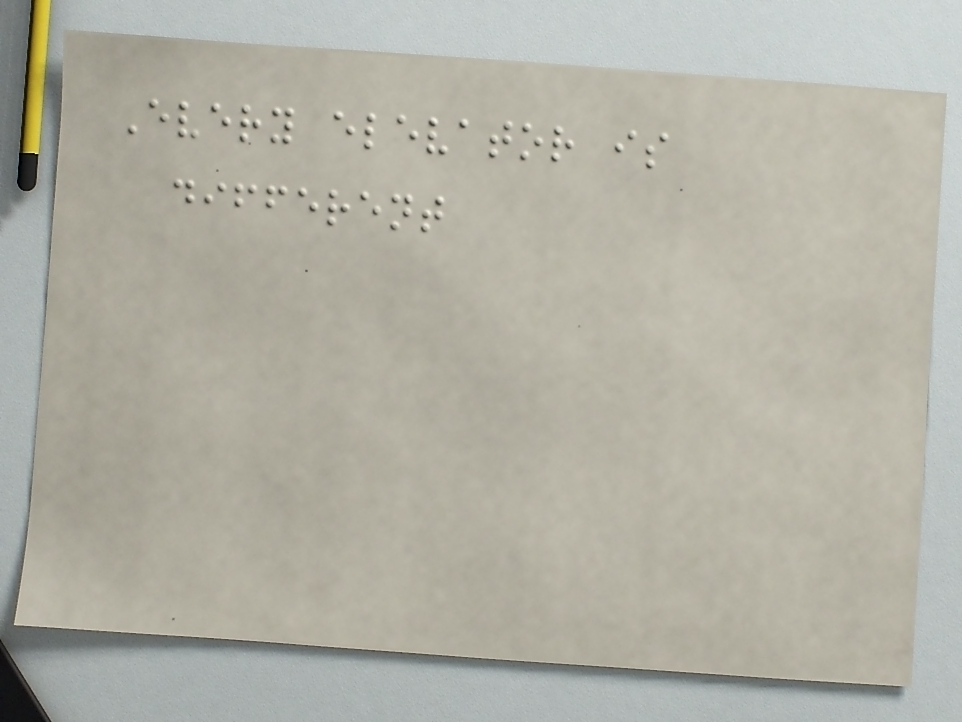Every elevator is
different
